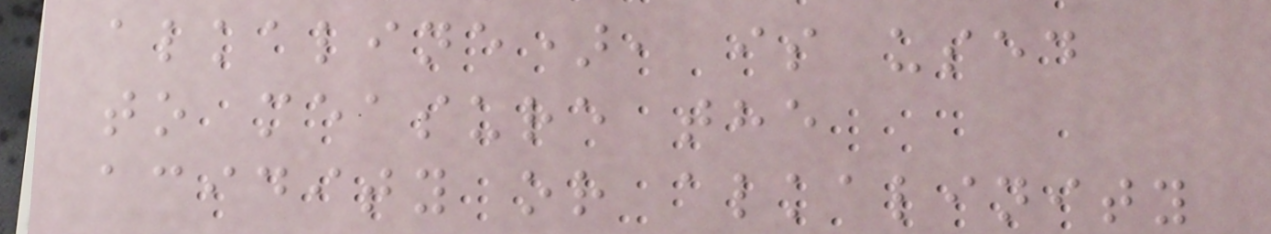alkaline), is used
to measure the
acidity or alkalinity
